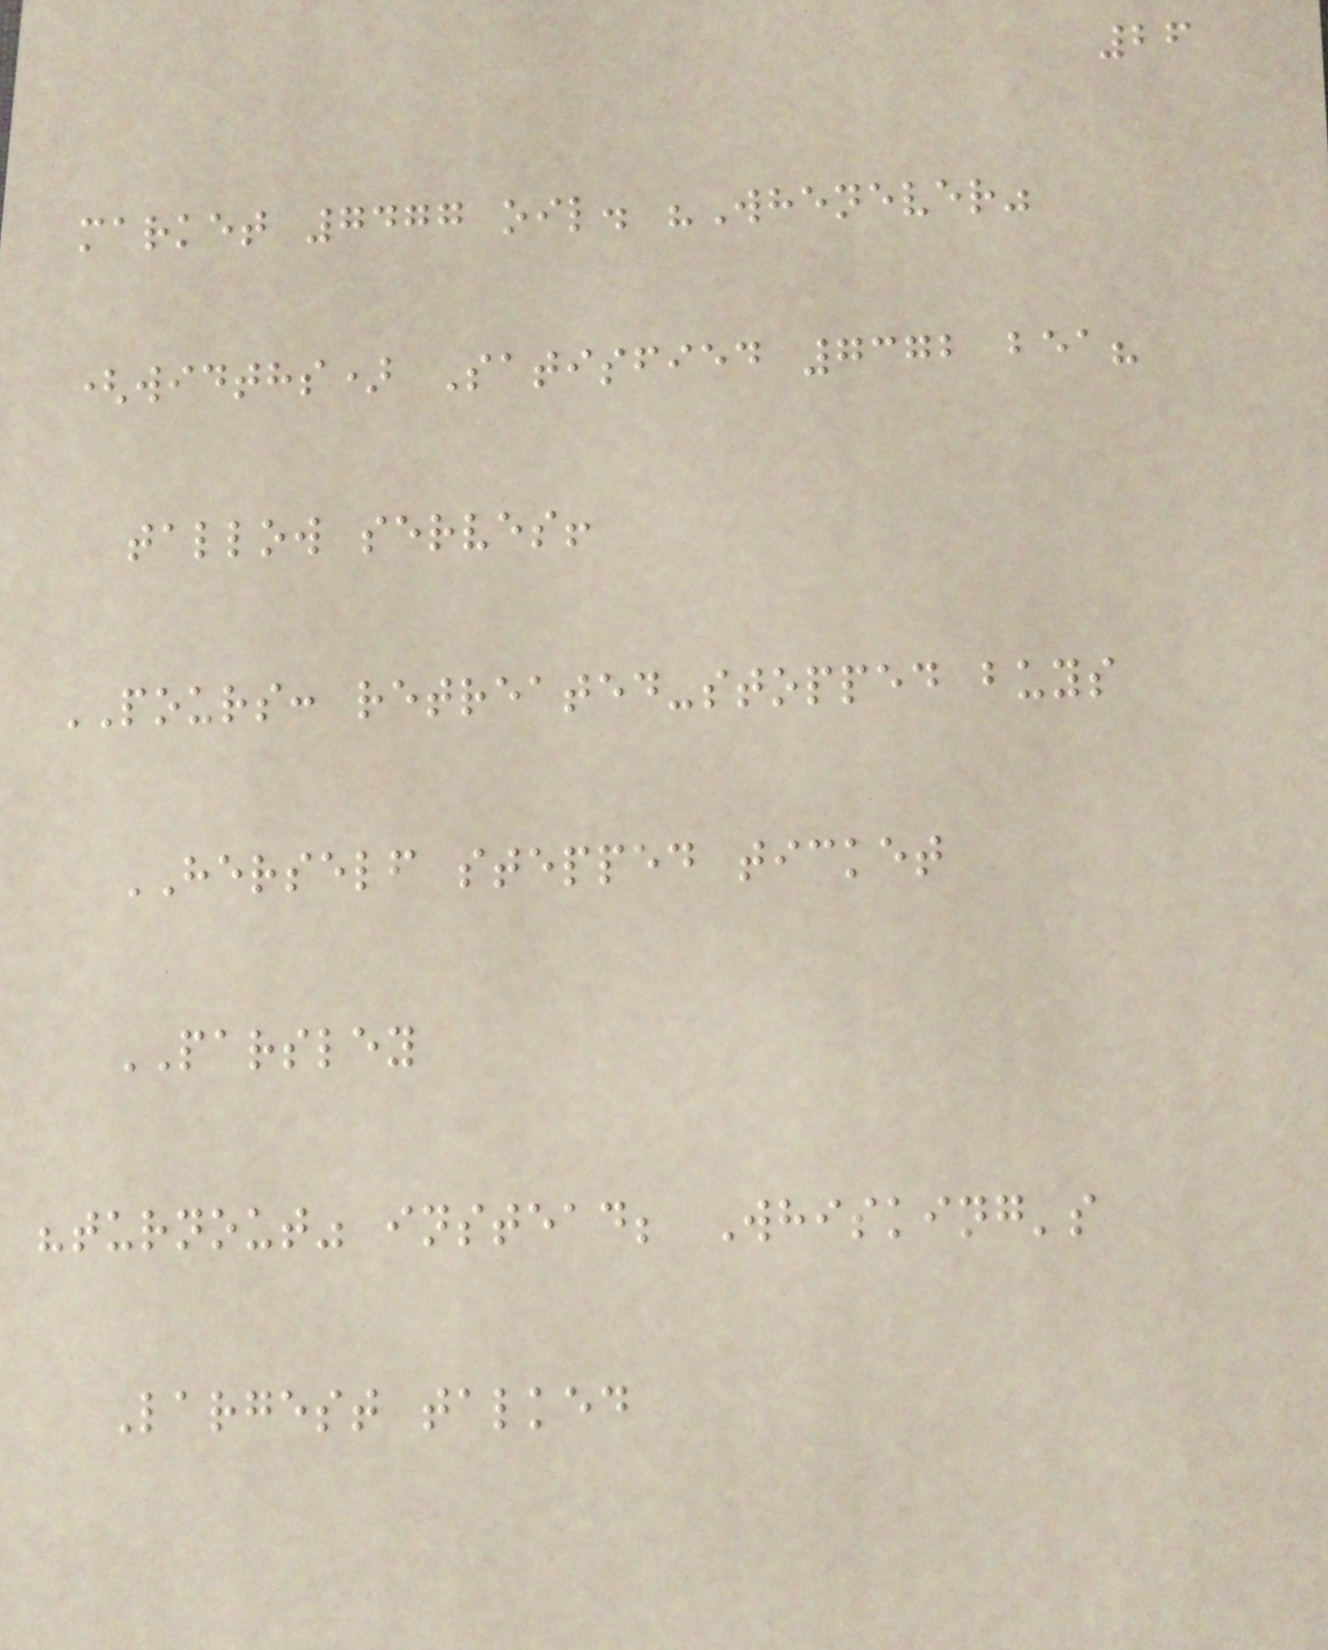26
market 7477 oil. "Whenever"
(widths) Satisfied 7372 bea?
tallow serves!
POURS: retreated-stopped buys
HERSELF stepped ticket
PARSLEY
"turnout" instead; Whisking's
Largest talked
